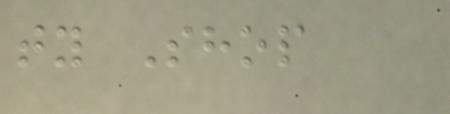ty Shop
